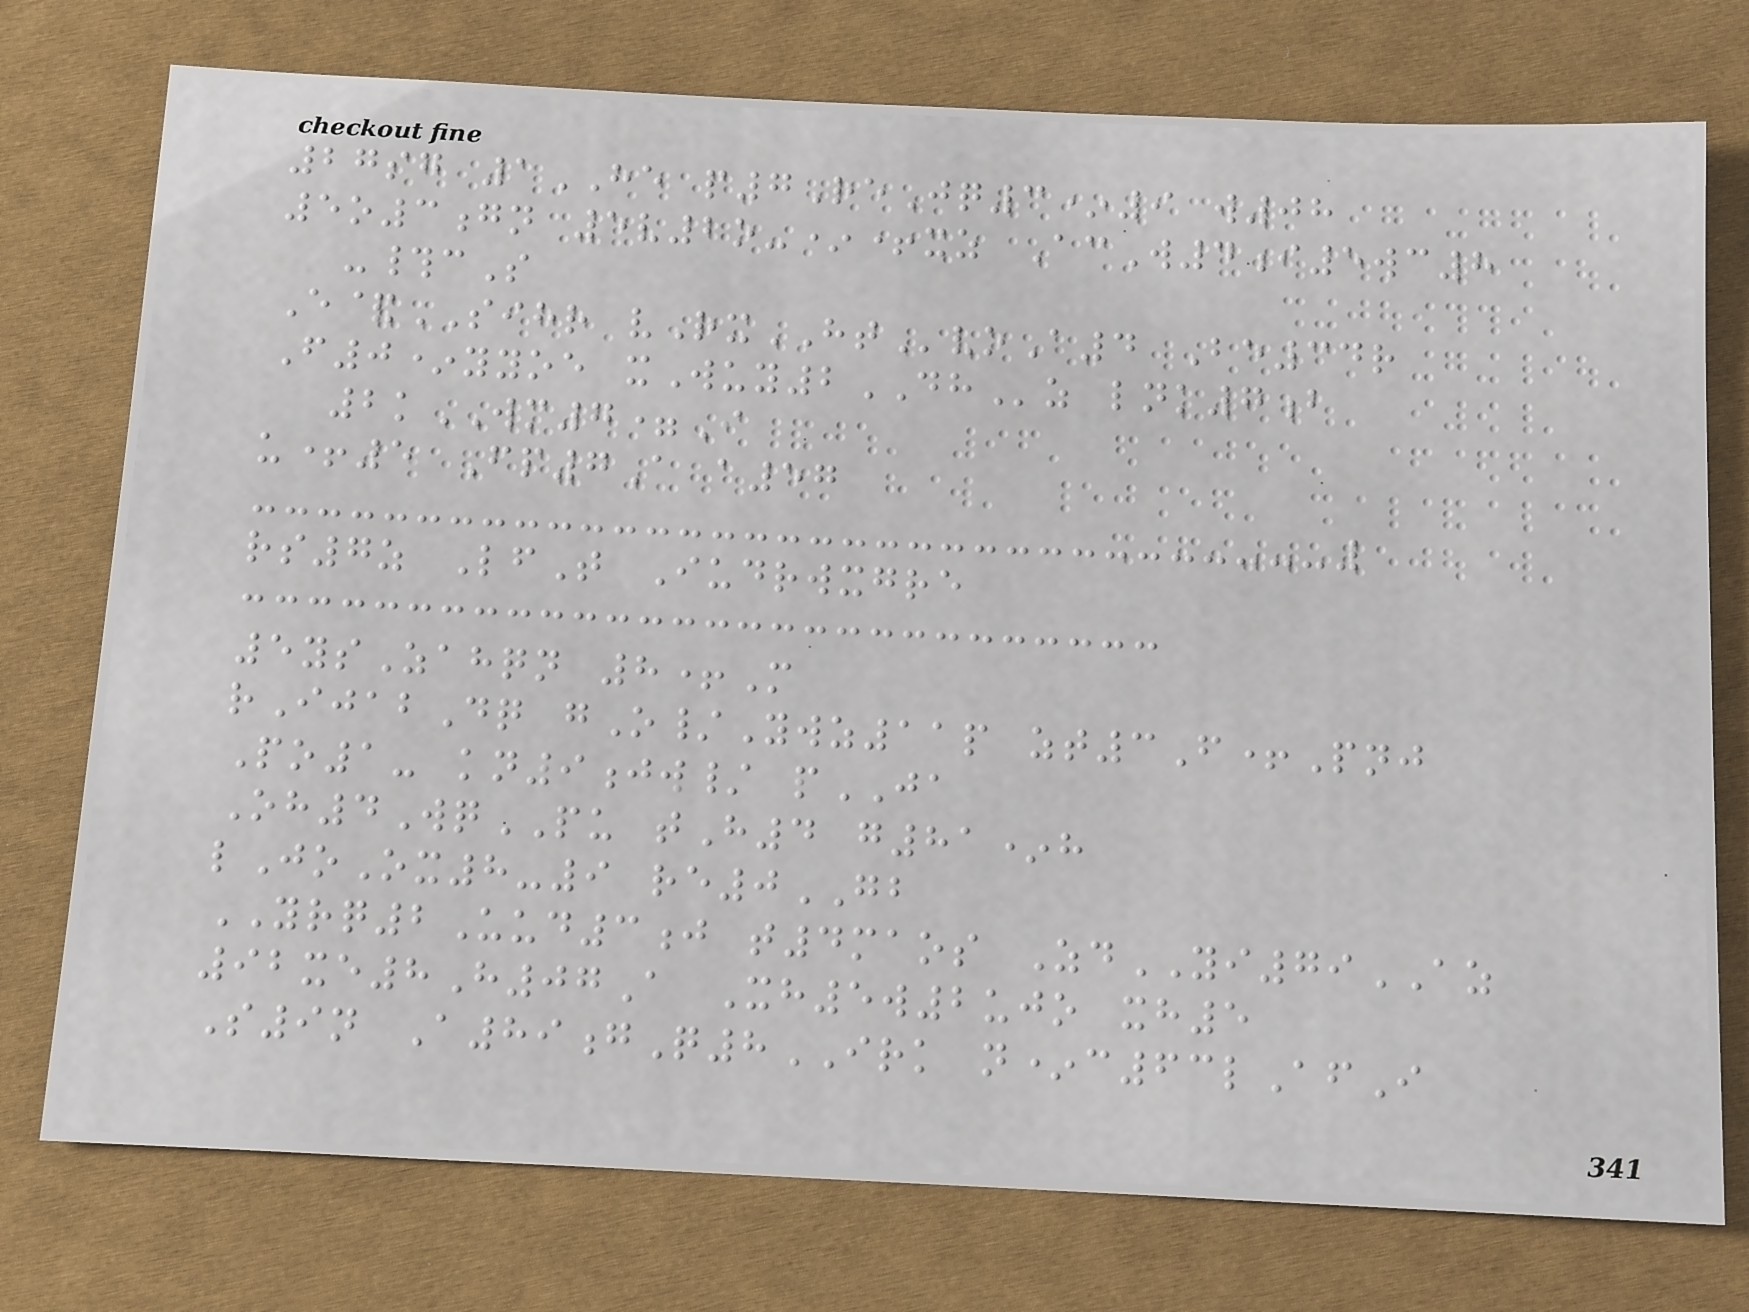27sg 1HE p7ReJq3*9 w08
5o3gn 5v2o-*+xz AcW4i5wc8
-#cS
E&SIHR vRxHTvoA4 Be34r
F0*yyoe xWuy2DHz lnk7b
2kWM7=I
u+5 Fp7A a57
rs7z LfT Iudrwxgre
5ysZahqn 8+M
rIjabDq gO/Ywz11p zt3F+Pnj
Po1- kn9jw/ pJA
Oh4WqPU tH4 g81*h
lJoOx8-9 re0GB
YRQ2Uud3j t4maos ZdYI79AZ
92xe8H07A Xh5w2ujo xh5
S9n A89gQ8IRK n*c63lAfI
